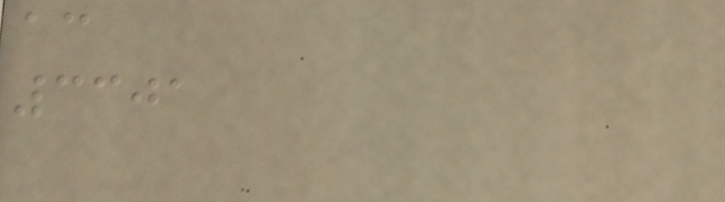ac
3301
